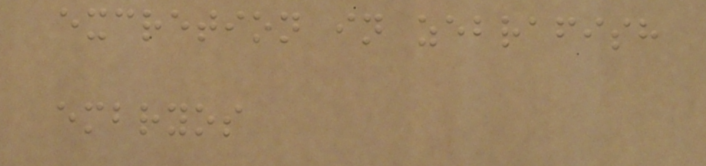excretion in zebrafish
embryos
